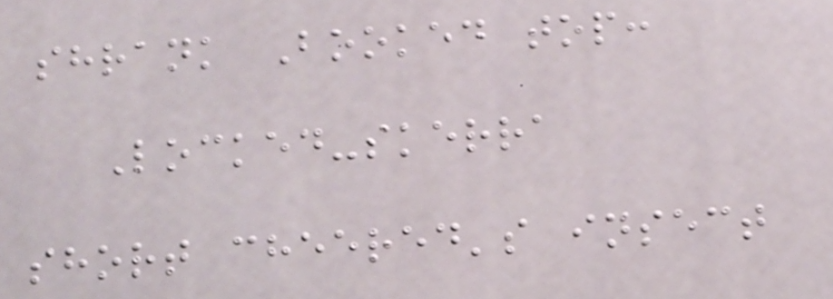shrank Booked top:
Locked-skerra
short cheered's insect
